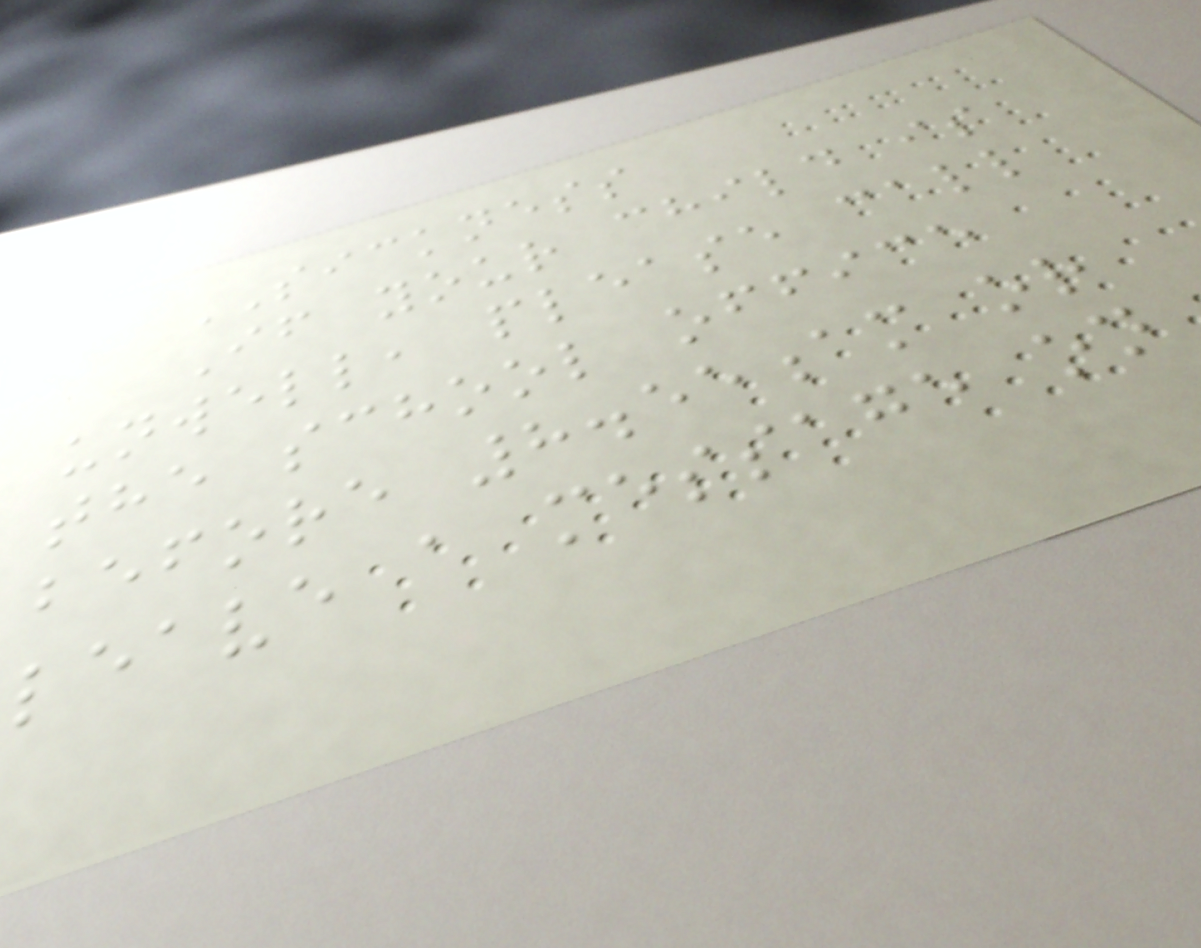SICKNESS
If your child is
unwell, please call
the school office
before 8.55am or
leave a message on
